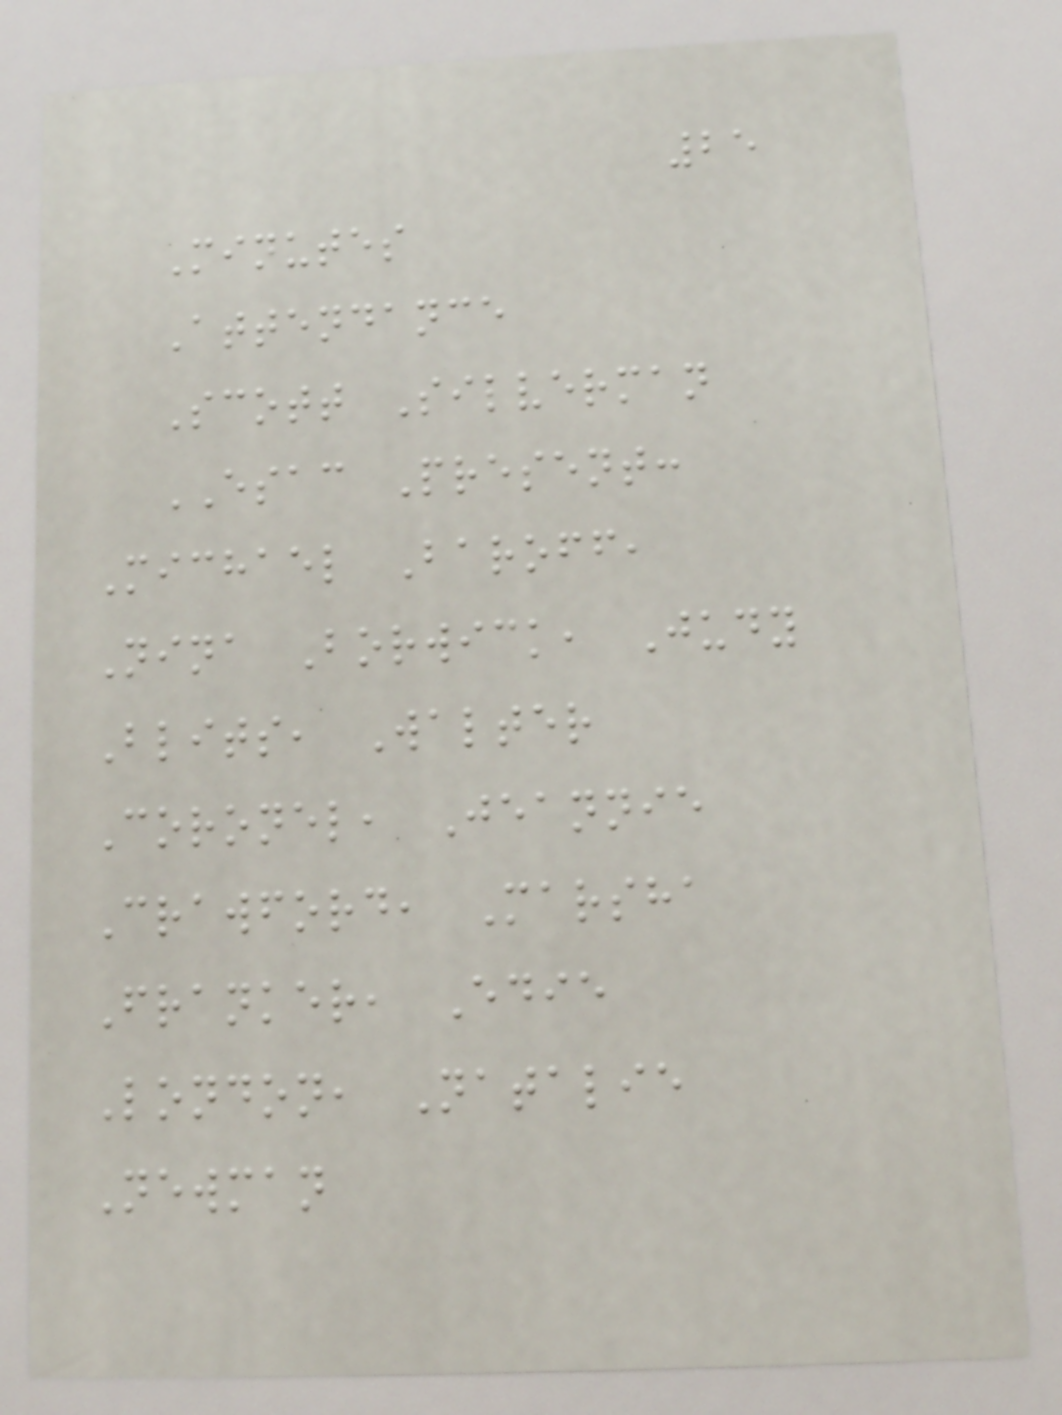25
Minutes
Attendance
Scott Silverman
ESAC Present:
Michael Baroff,
Nina Borwick, Judy
Blits, Walter
Coronel, Jeannie
Crawford, Marsha
Franker, Edie
London, Natalie
Newman
